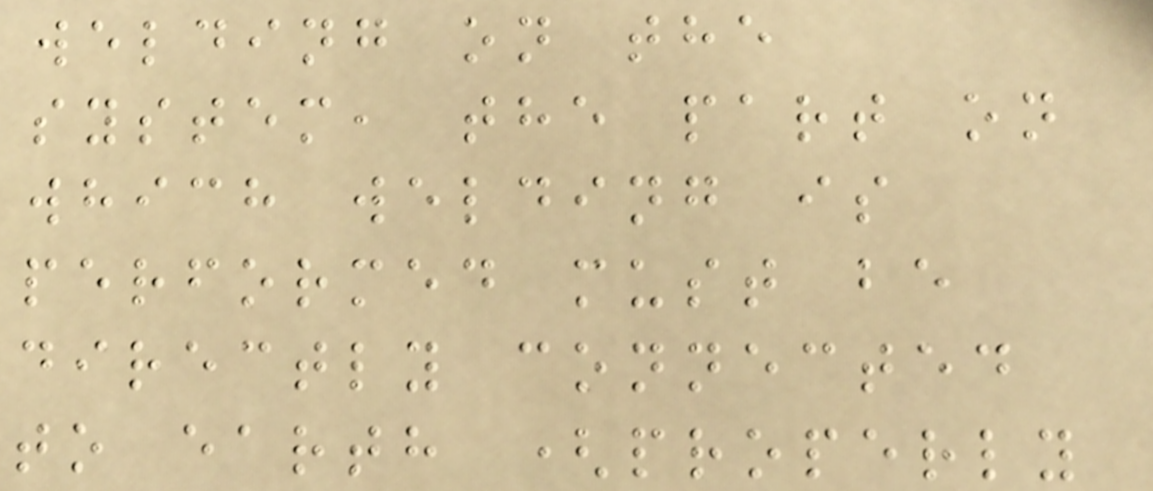welding on the
system, the part on
which welding is
performed must be
directly connected
to earth (properly
